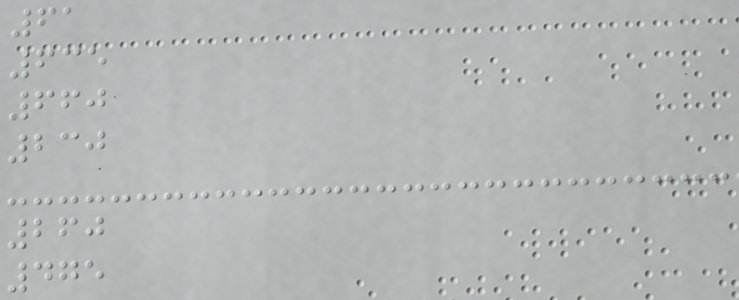61
635
660
230
260
475
